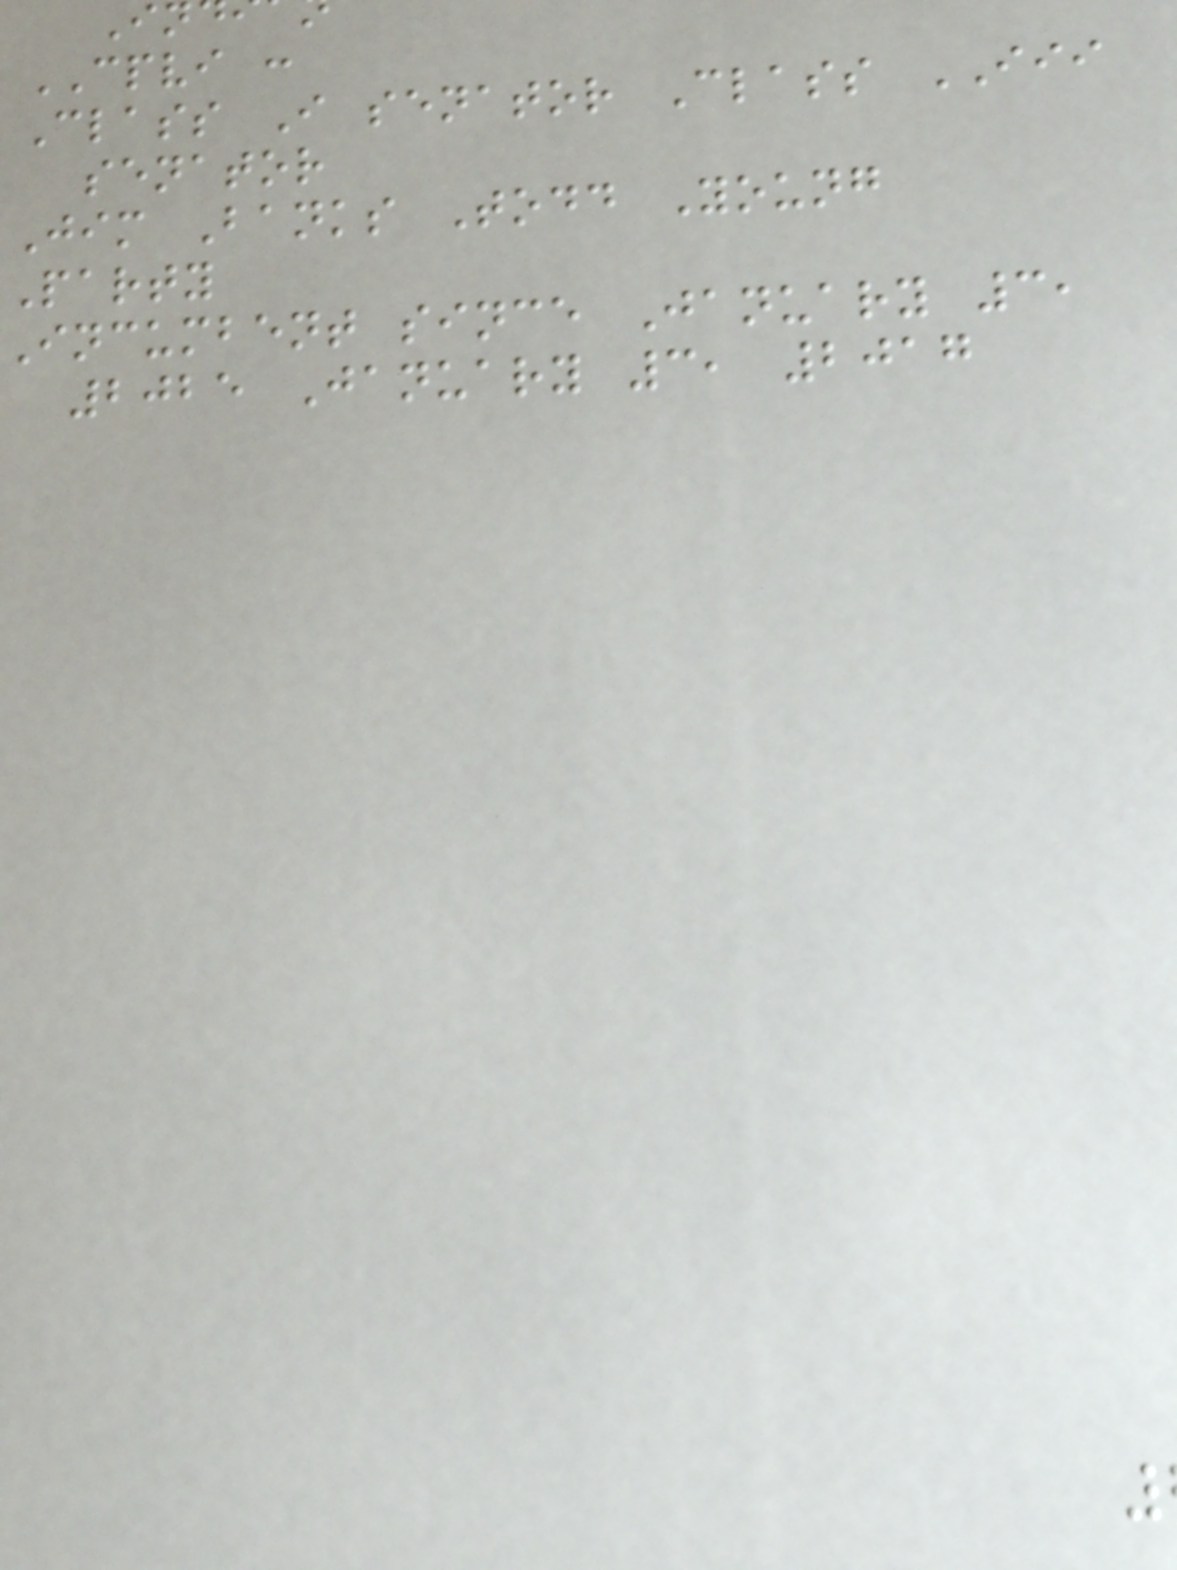CPVI :
Class I senator Class III
senator
Jim Banks Todd Young
Party
Incumbent since January 3,
2025 January 3, 2017
